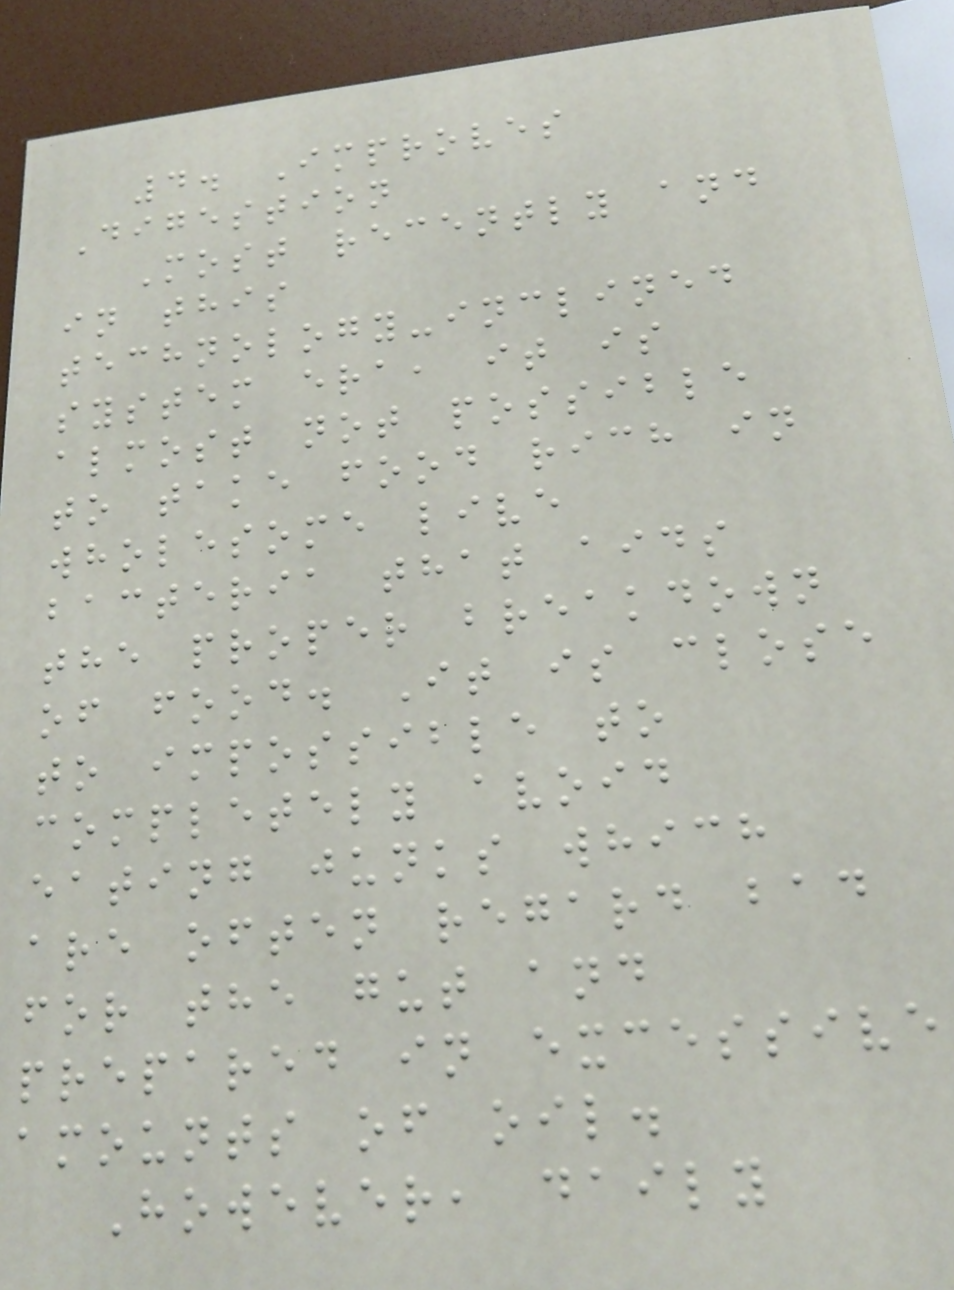4. Improves
Digestion
Most recently and
in this
technology-inclined
system era, it is
almost not possible
to take food rich in
wholesome live
bacteria that aids
the proper breakdown
of food. It is close
to impossible to
completely avoid
eating junks which
are often regard bad
for the gut and
prepared in excessive
amounts of oil.
However, daily
